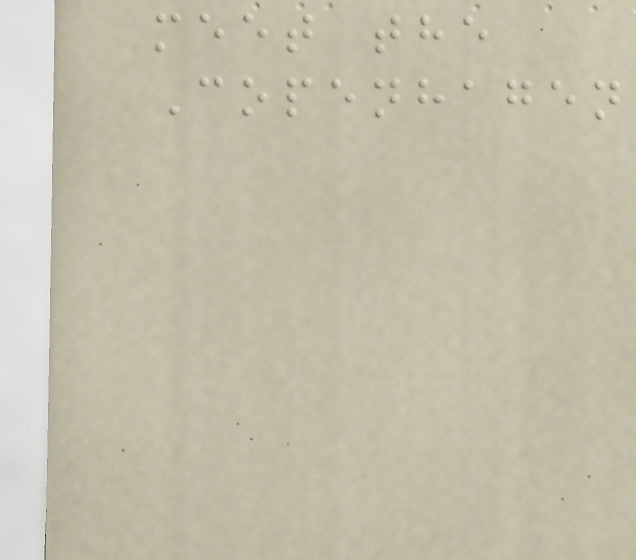meet the
Copenhagen
